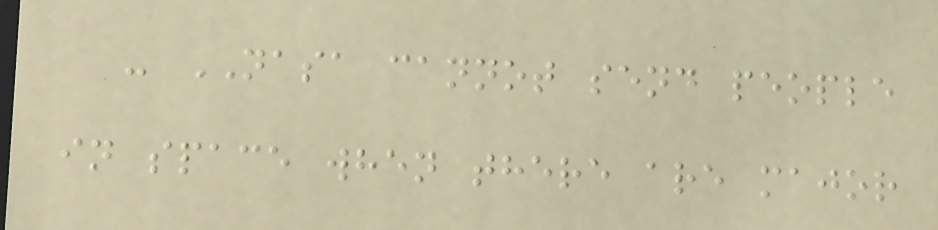- NASA cannot send people
in space when there are major
